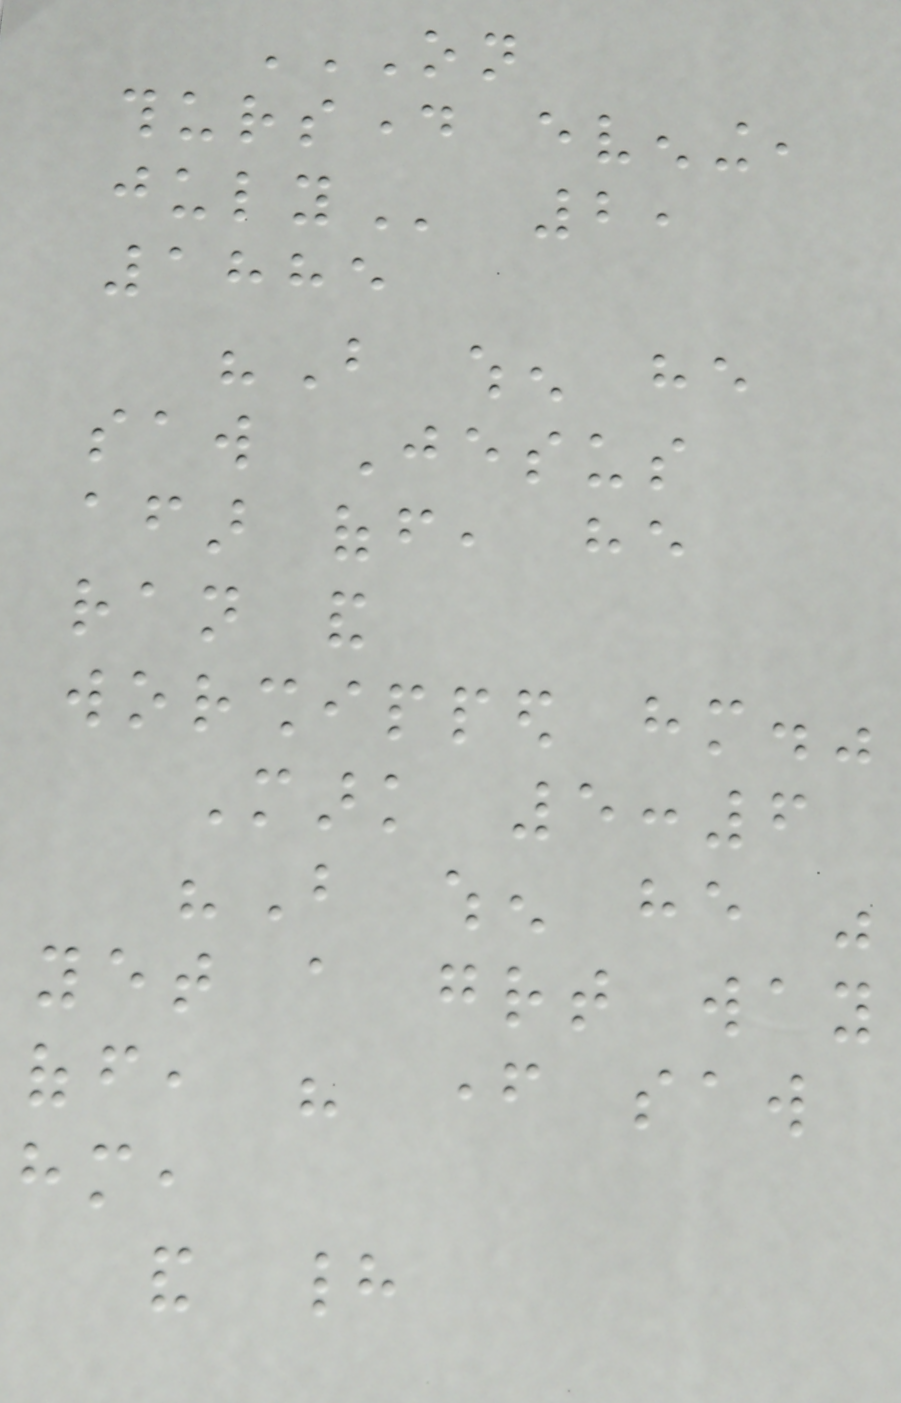ON
THURSDAY EVENING,
JULY 2,
1885
"But when he
saw Jesus
afar off, he
ran and
worshipped him."
Mark 5:6
"But when he was
yet a great way
off, his father saw
him,
and had
